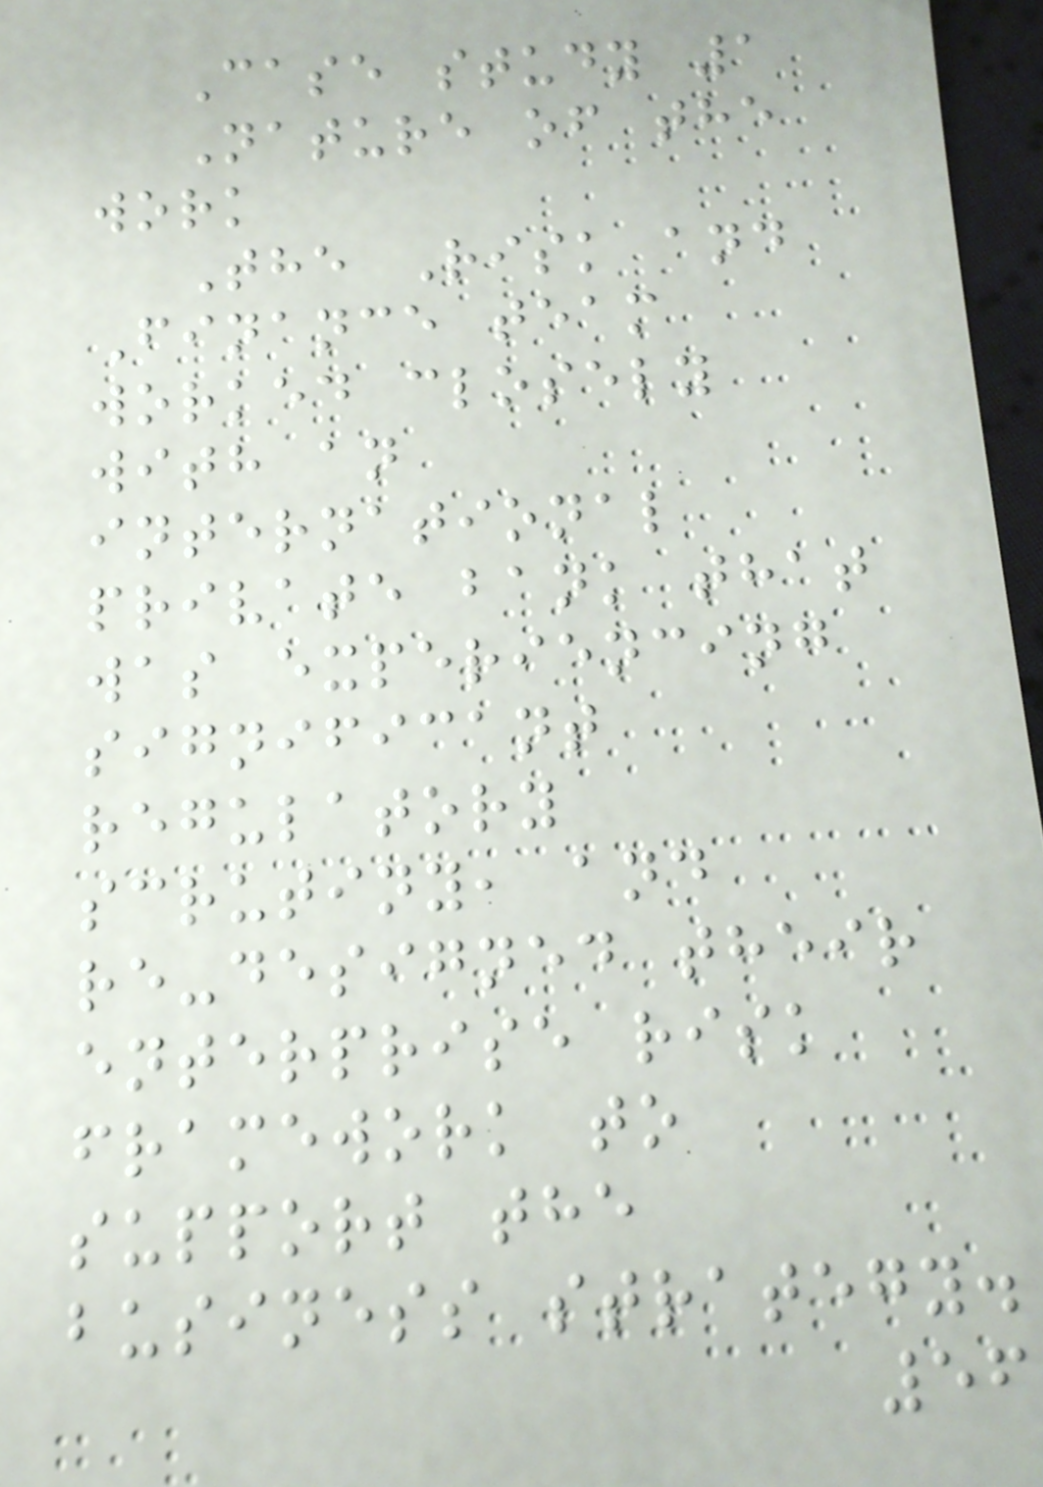Case study 1
Nature of the
work
The Risk and
Finance team
worked closely
with an
international
private bank that
was experiencing
significant
regulatory
scrutiny, and
re-designed their
enterprise risk
framework to
support the
business strategy.
56
